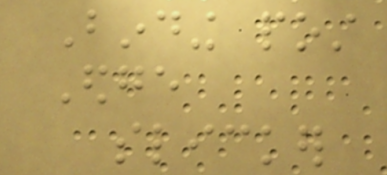Binding post
Edge
slicker
